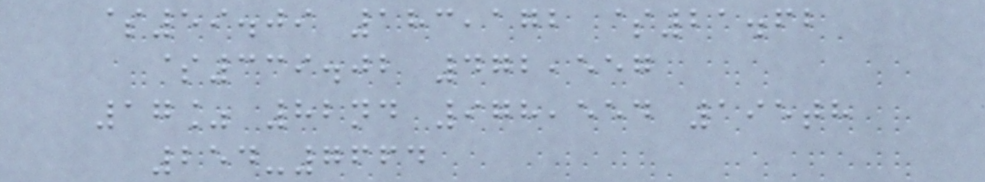$59.09 183,172 $21.62
$339.02 472,557
17% 82nd 978,554 195th
254-7664
